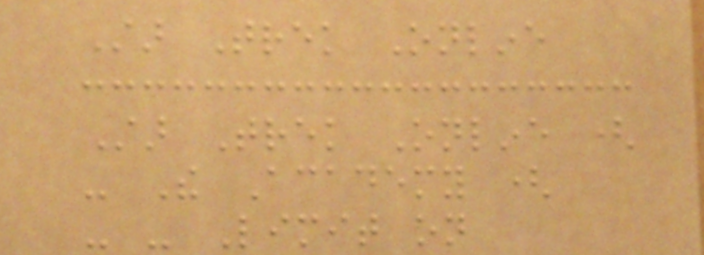Star Trek Online
Star Trek Online (
- The Academy (
- - Limit on
